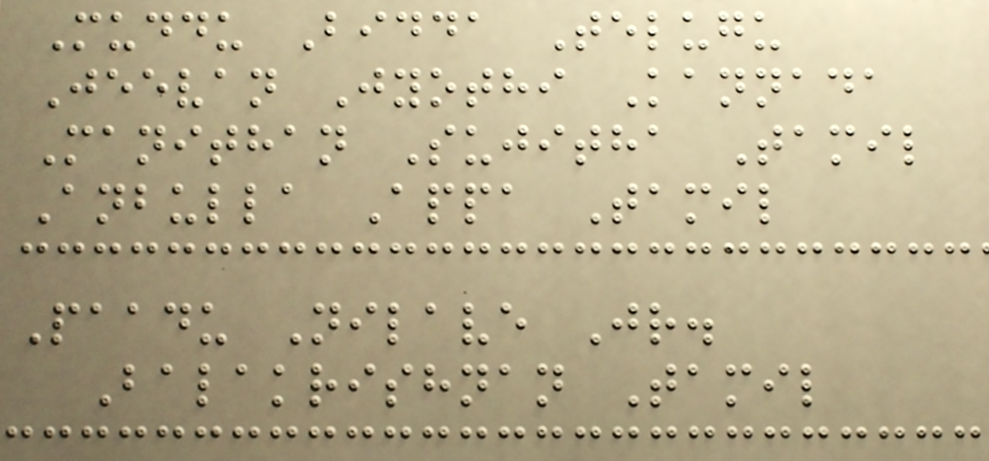Muddu Bidda Telugu
Jeevan Jyothi Kannada
Manithan Sujitha Tamil
Anbulla Appa Tamil
Paadu Nilave Jr.
Balakrishnan Tamil
